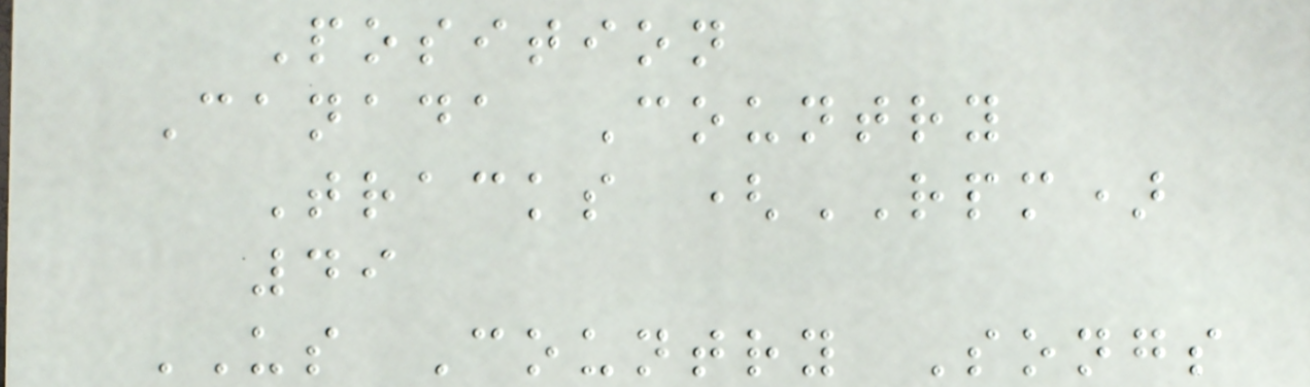Position
Canada Country
Tracks (RPM)
49
US Country Songs
